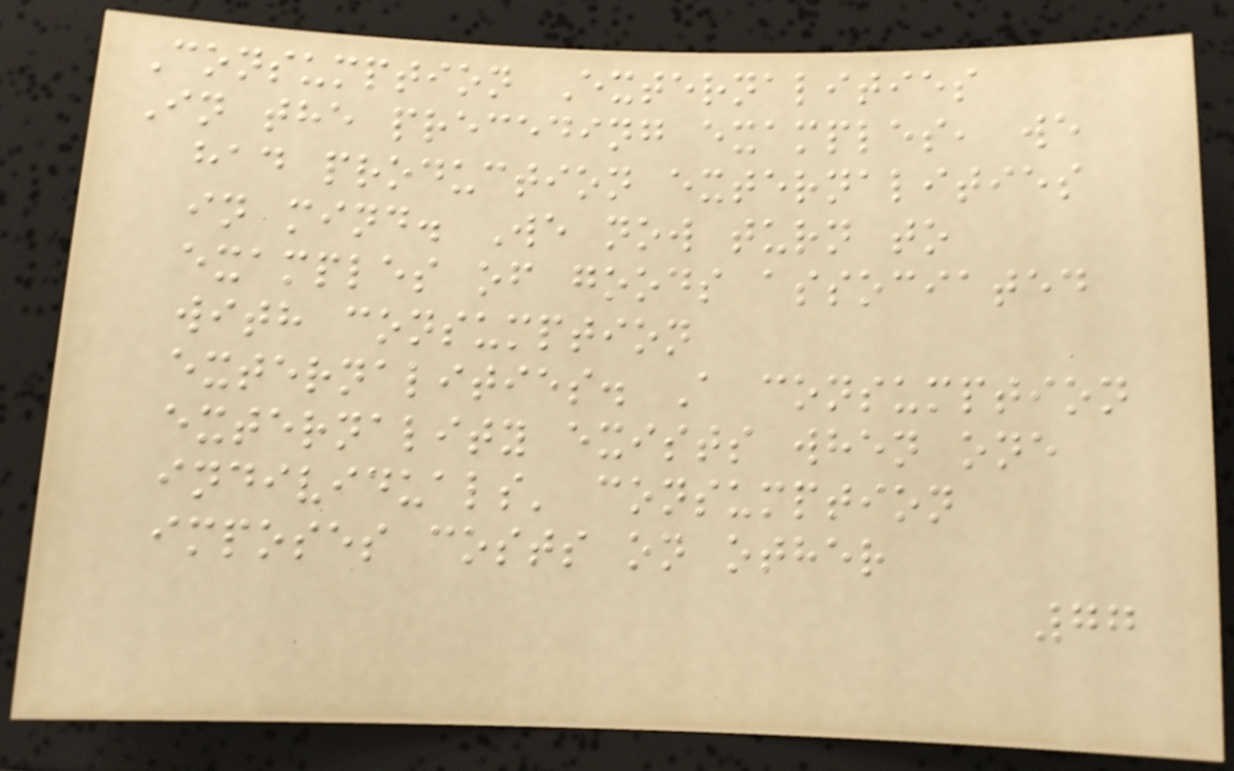Consumption Externalities
In the preceding examples, we
had production externalities
in mind. We now turn to
examples of goods associated
with consumption
externalities. A consumption
externality exists when one
individuals' consumption
imposes costs on other
77
